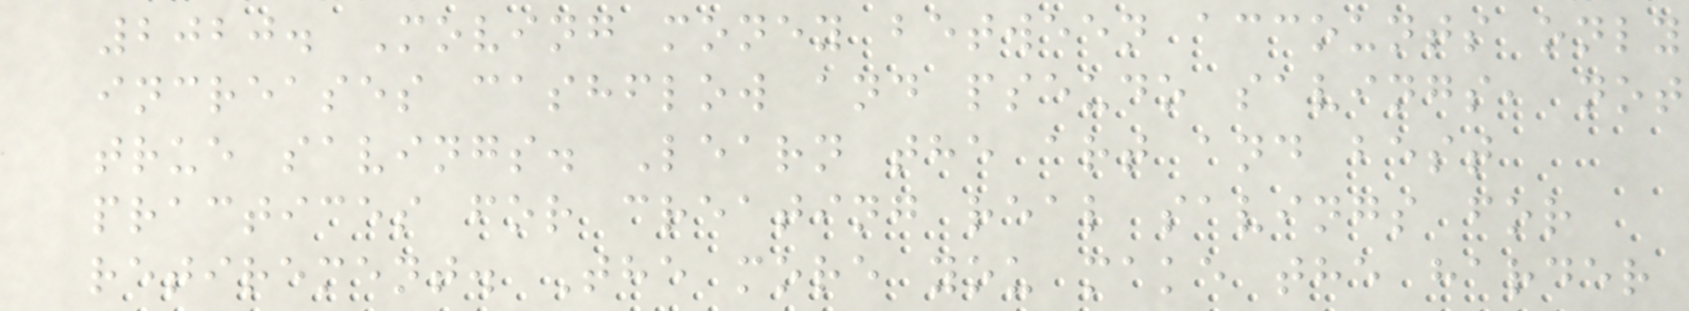2020. Moving money between accounts only
increases cashflow and pseudo savings, not
true savings. Learn the art and best
practices for creating real savings for
retirement. The more you make the harder
